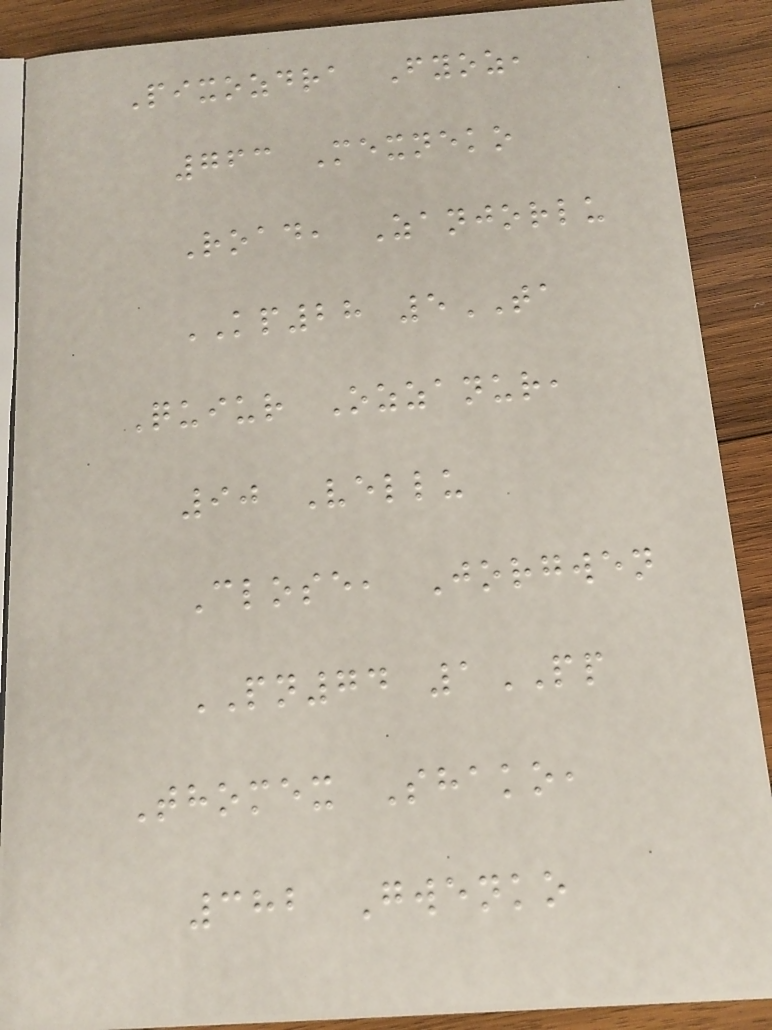Pixozdra Fyoz,
763 Mexneko
Road, Zanjorlu
KP28 5TA
Quiur Ozzanur,
90 Vellu
Close, Jorgwen
PN74 1PP
Thomex Shako,
382 Gwenko
